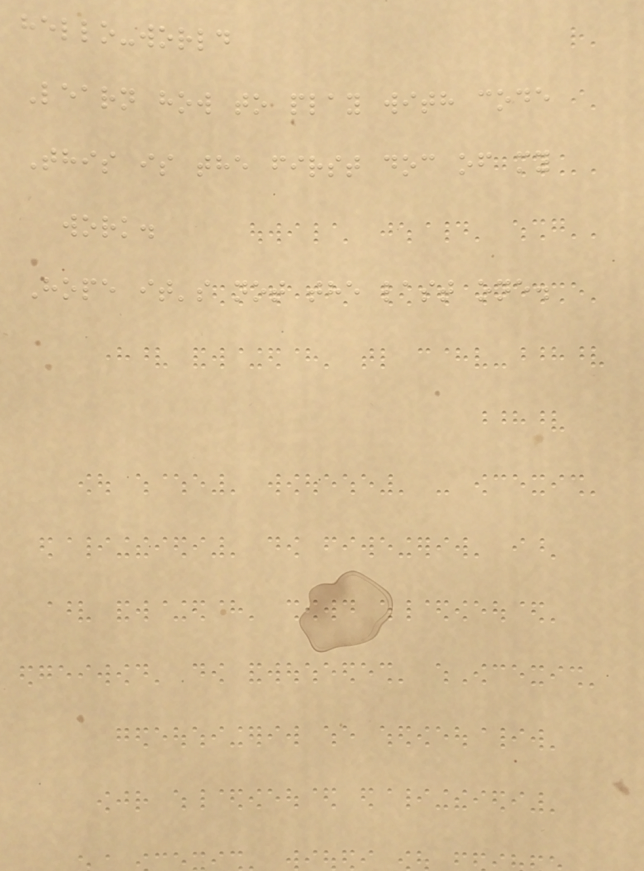hello-world
Learn how to play with code
This is the first doc of my
work.
Hope it's not the last one.
